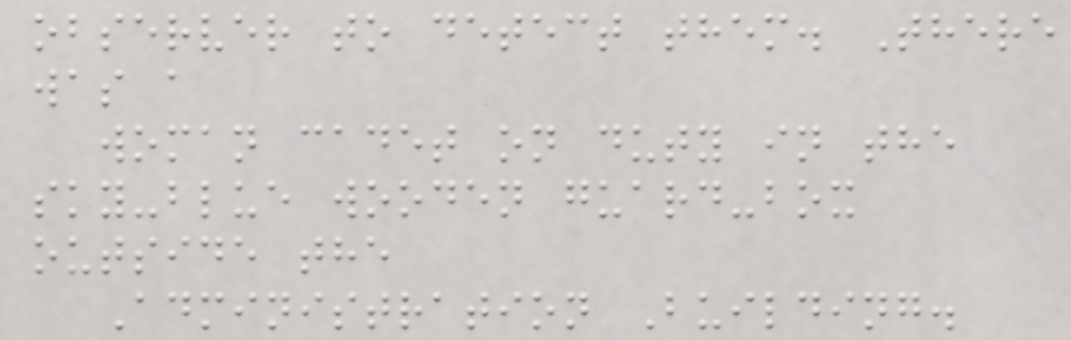observer to detect them. There
was a
woman cadet on duty in the
sky-blue wooden guard-box
outside the
Administration Building.
